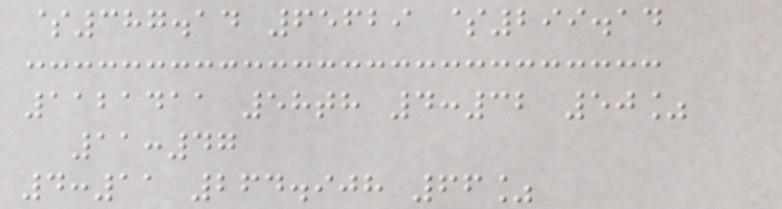$387.14 65629 $299.14
1121411 58th 4:32 50%
11:47
4:11 264.908 66%
